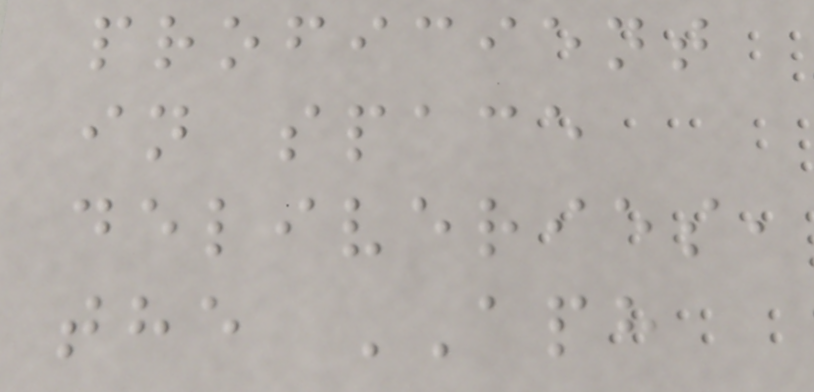proficient
in space
deliveries,
the APH
